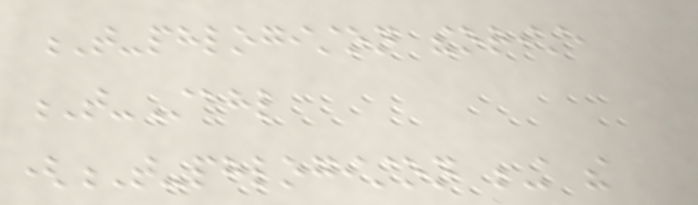T-phlogiston theorist,
T-Stahl
(T-phlogiston being the
